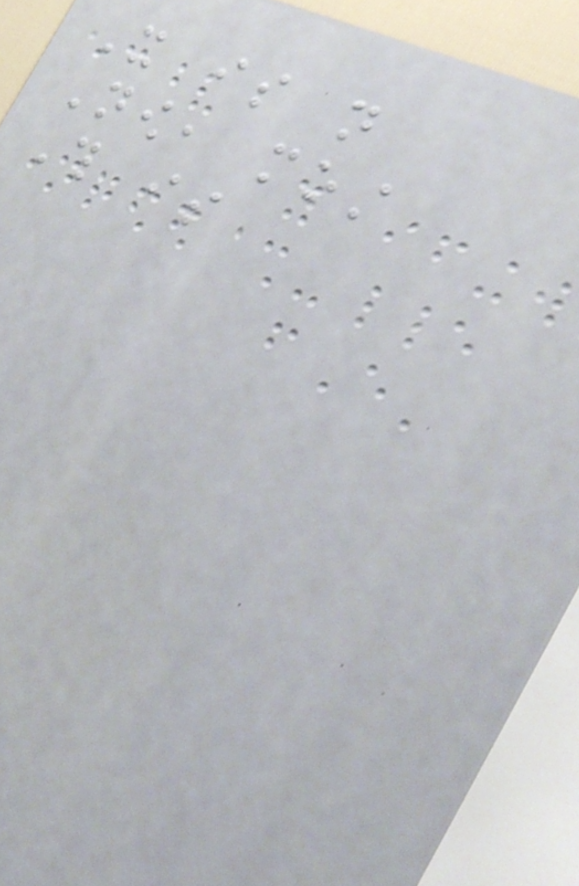It is not
Now, most
This is
